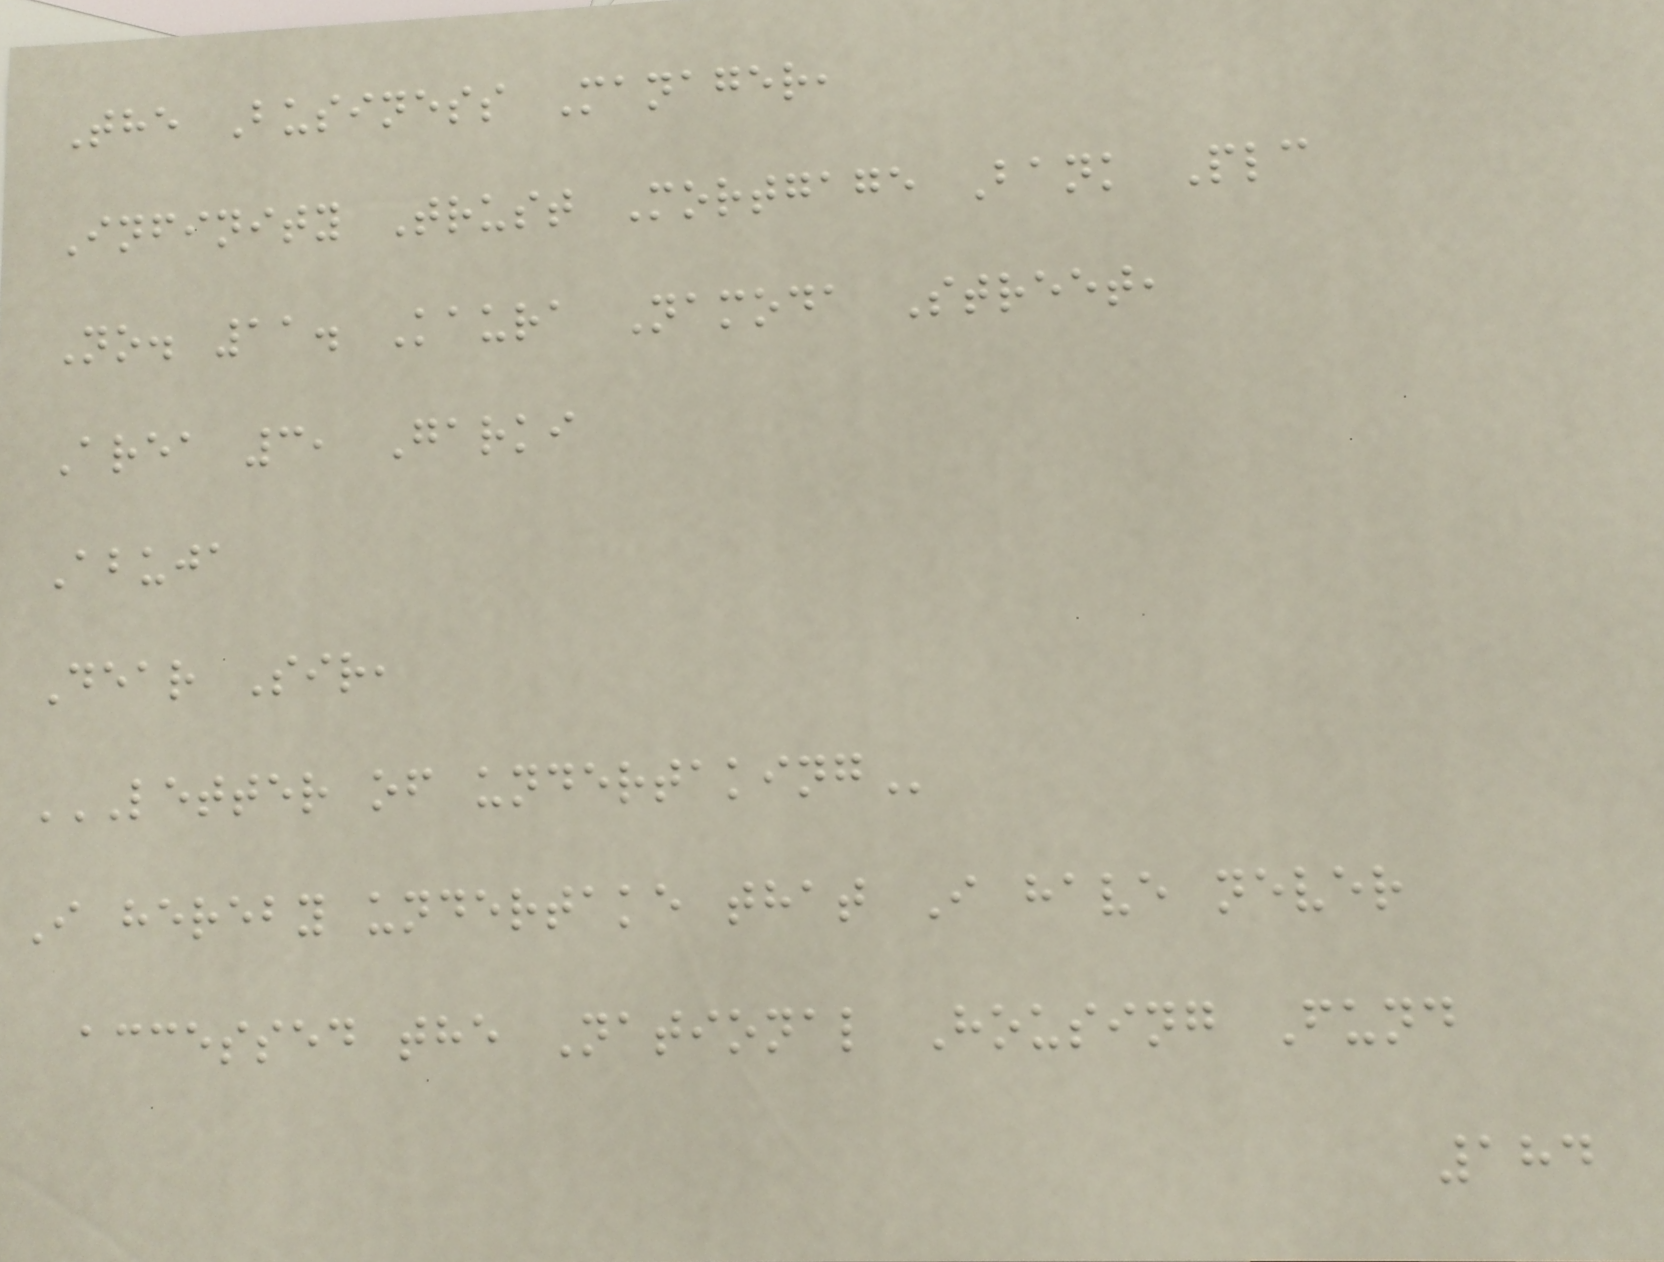The Business Manager,
Infinity Trust Mortgage Bank Plc
No. 11. Kaura Namoda Street,
Area 3, Garki
Abuja
Dear Sir,
LETTER OF UNDERTAKING
I hereby undertake that I have never
accessed the National Housing Fund
184
